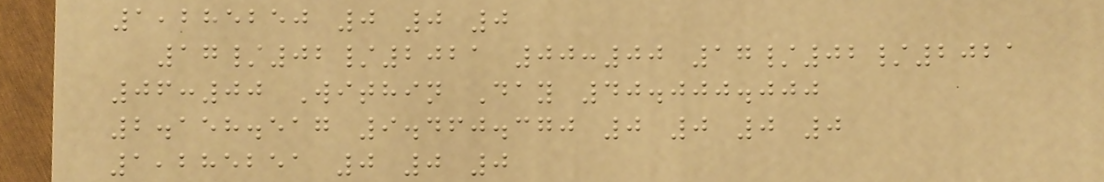1,285250 0 0 0
17/02/2021 00:00 17/02/2021
06:00 Within Day 40.000.000
2.158.517 9.460.370 0 0 0 0
1,285251 0 0 0
